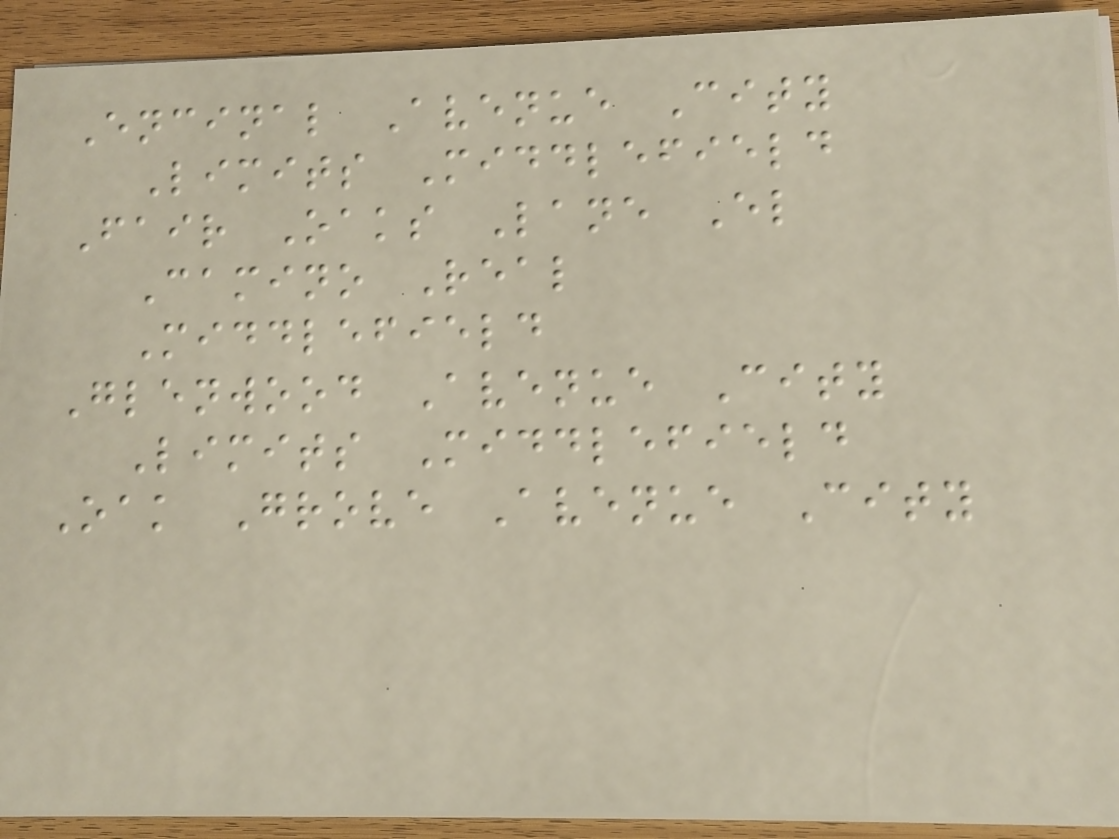Encinal Avenue City
Limits Middlefield
Fair Oaks Lane El
Camino Real
Middlefield
Glenwood Avenue City
Limits Middlefield
Oak Grove Avenue City
